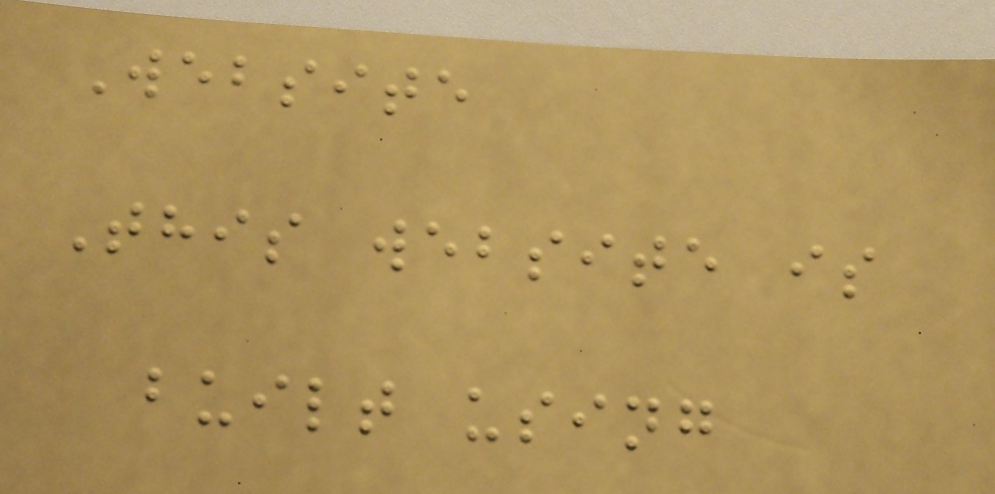Website
This website is
built using
